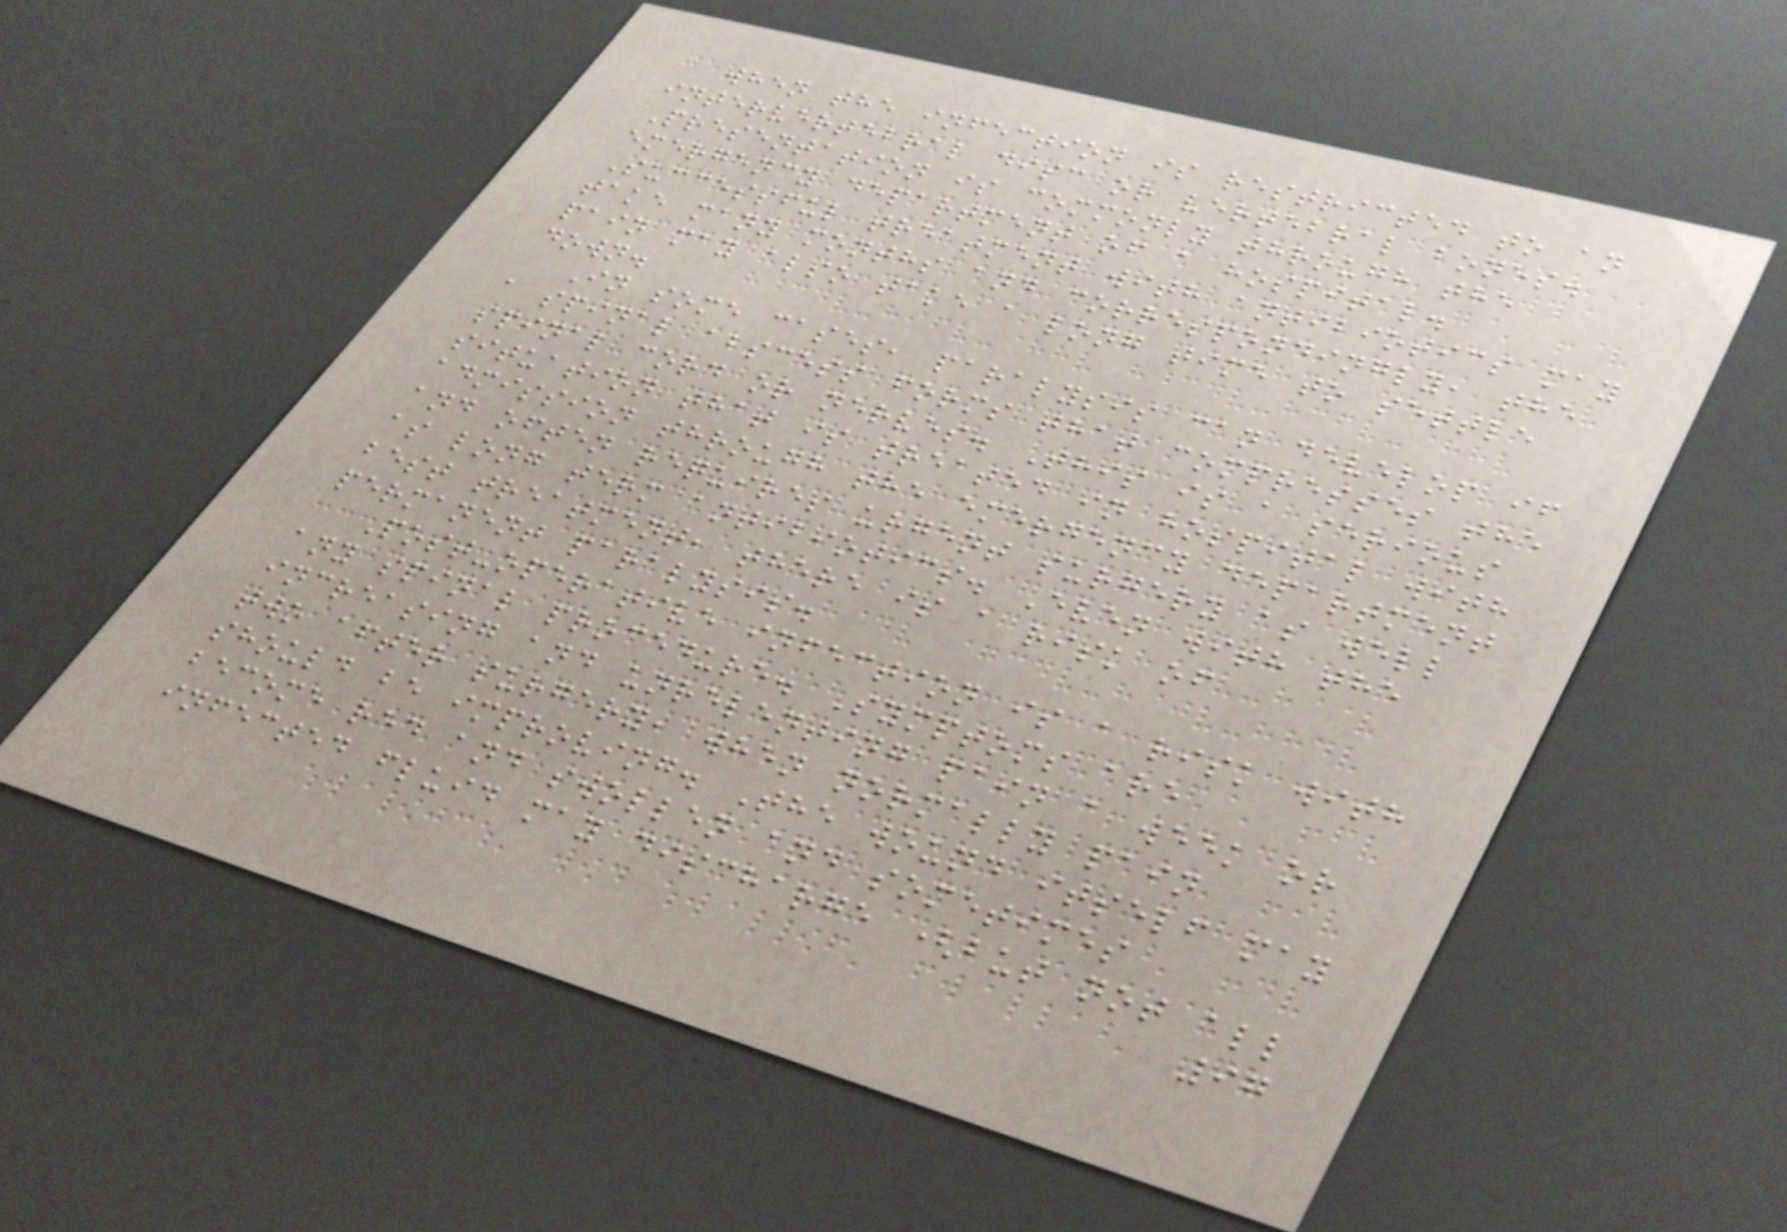when the infection is restricted to an
intervertebral disc or vertebral bones.
Presentation is commonly through the
emergency department of a hospital.
Successful treatment with antibiotics may
take many months and correspondingly, the
pain may also take a long time to settle
down.
In some cases, paralysis can develop if
a spinal abscess forms that compresses the
spinal cord or nerves. This is a serious
situation that is treated in hospital with
admission through the emergency department
and often requires urgent surgery as well
as long term antibiotics. Even with the
best treatment, there is a risk of
permanent paralysis.
Post-operative infection is a risk with
any spinal procedure. Symptoms are
increasing and unrelenting pain a week or
two after surgery, when normally pain
should be improving. The wound itself may
become red and swollen and sometimes
infected fluid may discharge (but not all
97
